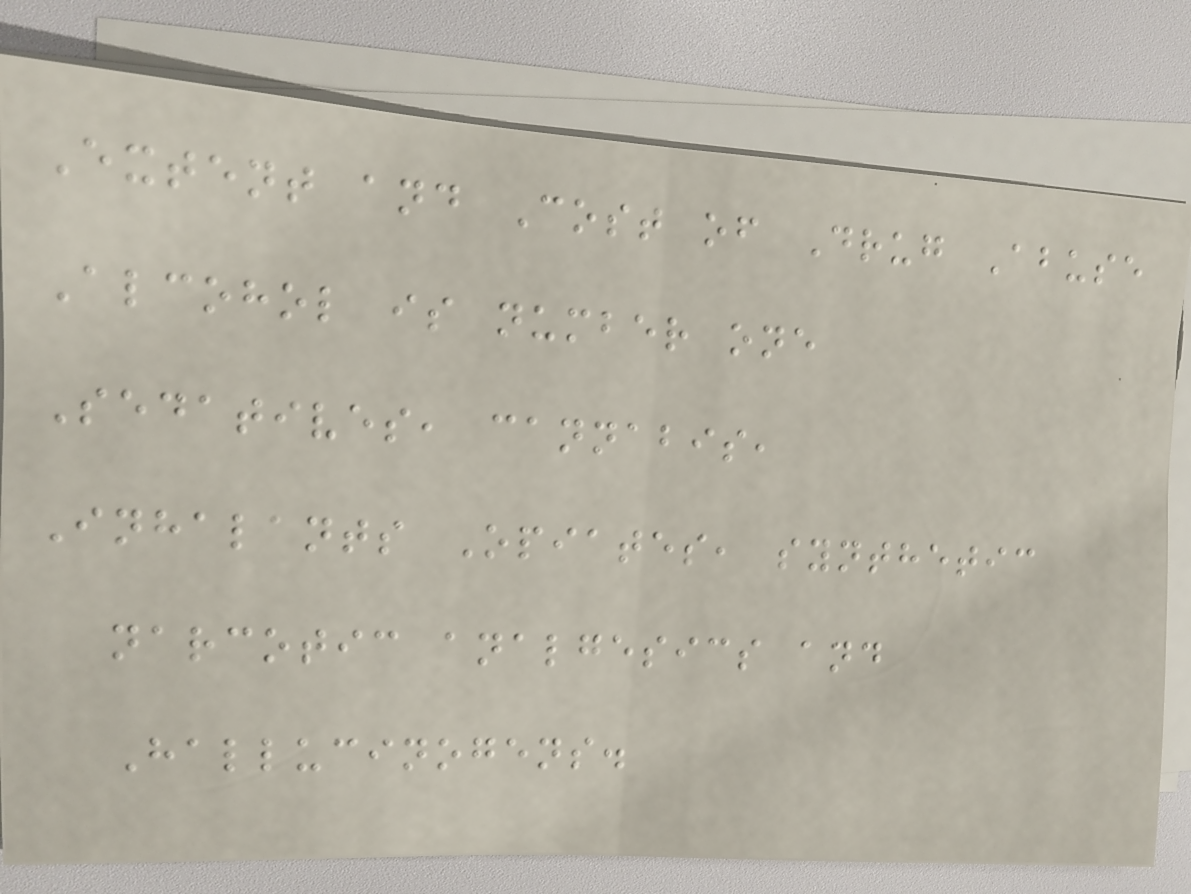Extent and Cost of Drug Abuse
Alcohol is number one
Sedatives, cannabis,
Inhalants Opiates, synthetic
narcotic analgesics and
Hallucinogens.
